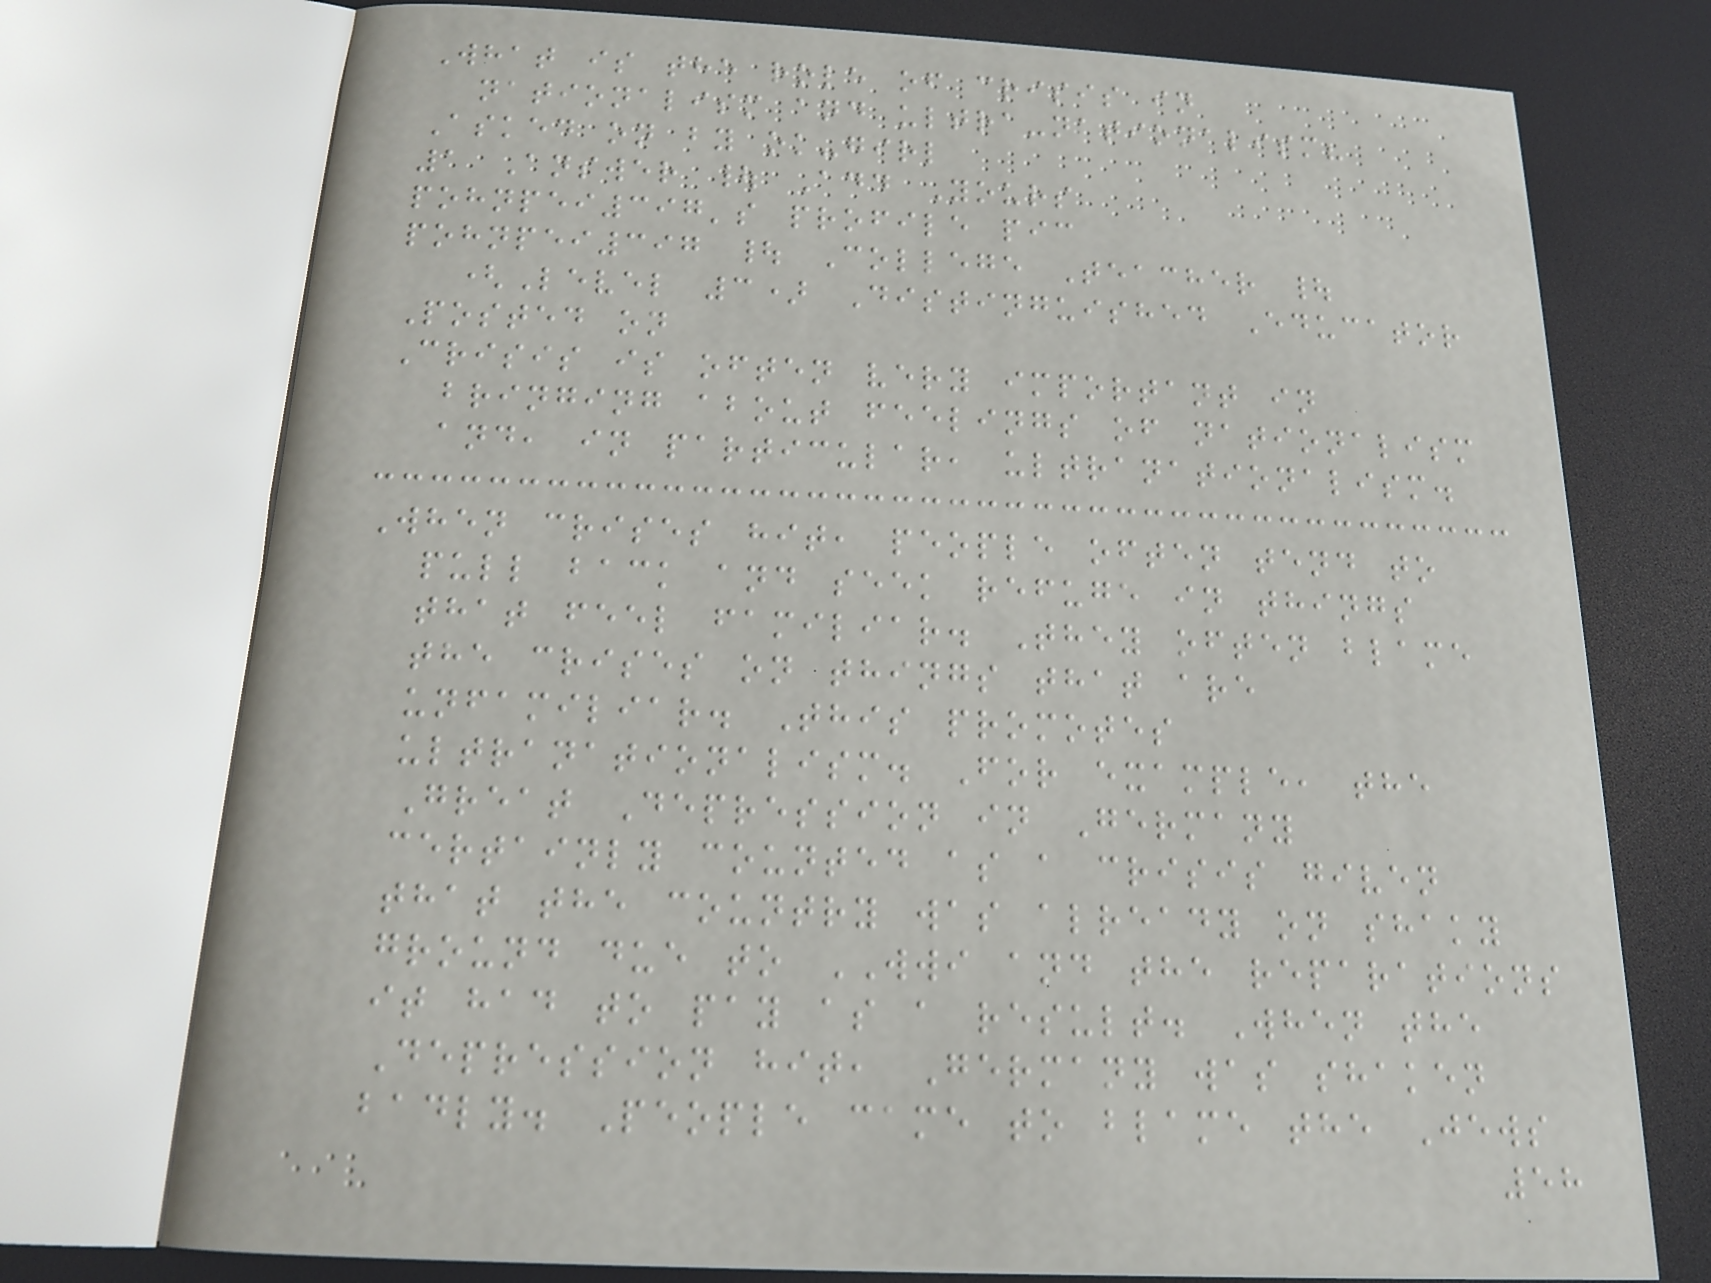What is the role of crisis in
nationalism and ultra-nationalism?
Asked on by ok-girl
1 Answer | Add Yours
pohnpei397's profile pic
pohnpei397 | College Teacher |
(Level 3) Distinguished Educator
Posted on
Crisis is often very important in
bringing about feelings of nationalism
and, in particular, ultranationalism.
When crises hit, people often tend to
pull back and seek refuge in things
that feel familiar. They often blame
the crises on things that are
unfamiliar. This promotes
ultranationalism. For example, the
Great Depression in Germany
certainly counted as a crisis given
that the country was already on shaky
ground due to WWI and the reparations
it had to pay as a result. When the
Depression hit, Germany was shaken
badly. People came to blame the Jews
58
